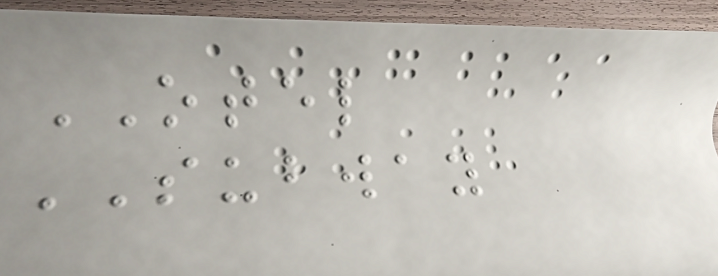OTEL
SUBWAY
